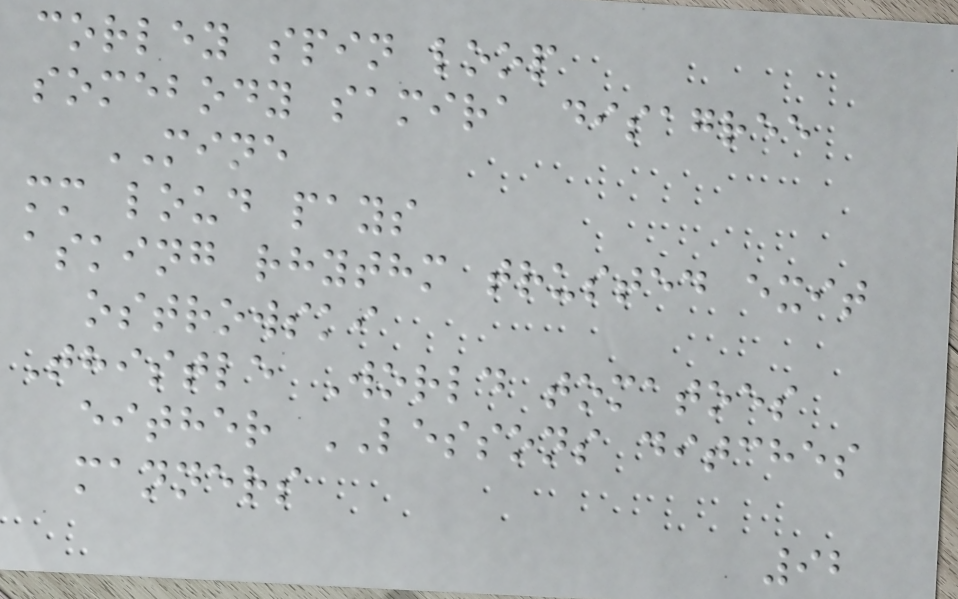corley spin loop
somebody samira disagree
MINE
mm loud pays
asking rhythm trusted exit
ostrowski
Thistle World tomatoes
either LESSONS ditches
manners
92
